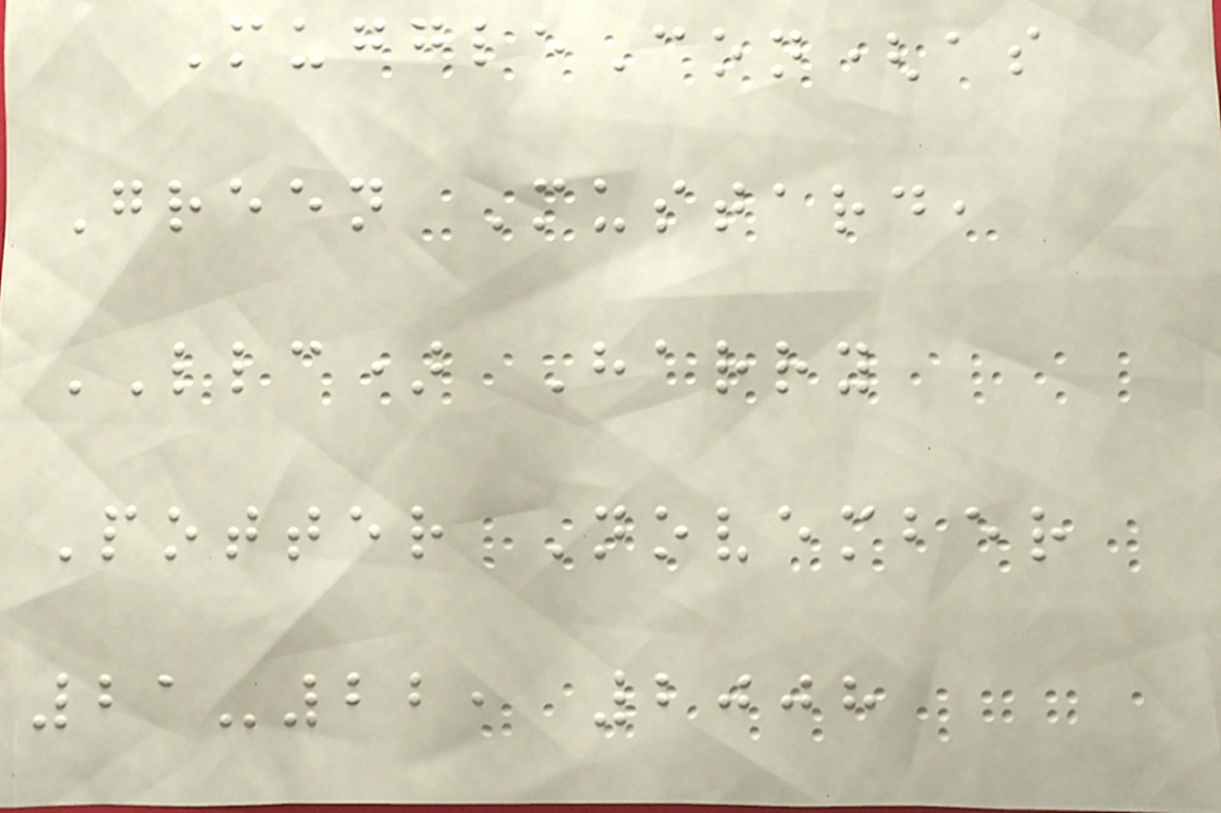MuggleCon(as
Green Mustard,
LLC) Harry
Potter November
21-22, 2008
